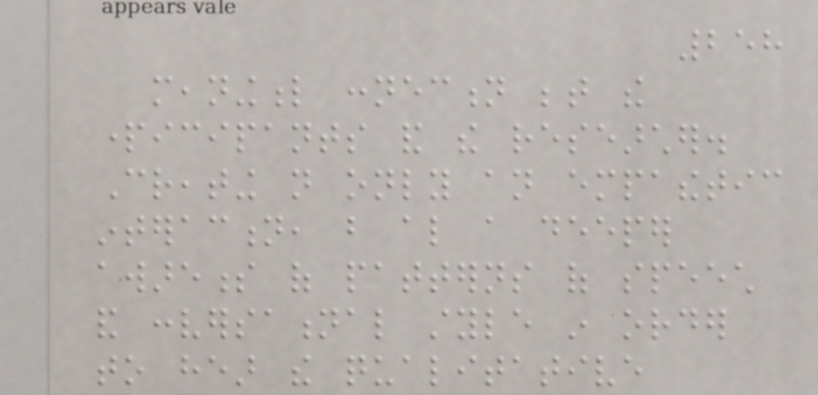258
meaningful connection between the
participants and the researcher.
Creating not only an empathetic
interaction, but also a deeper
awareness of patterns of speech
and conversational style in order
to hear the qualitative
